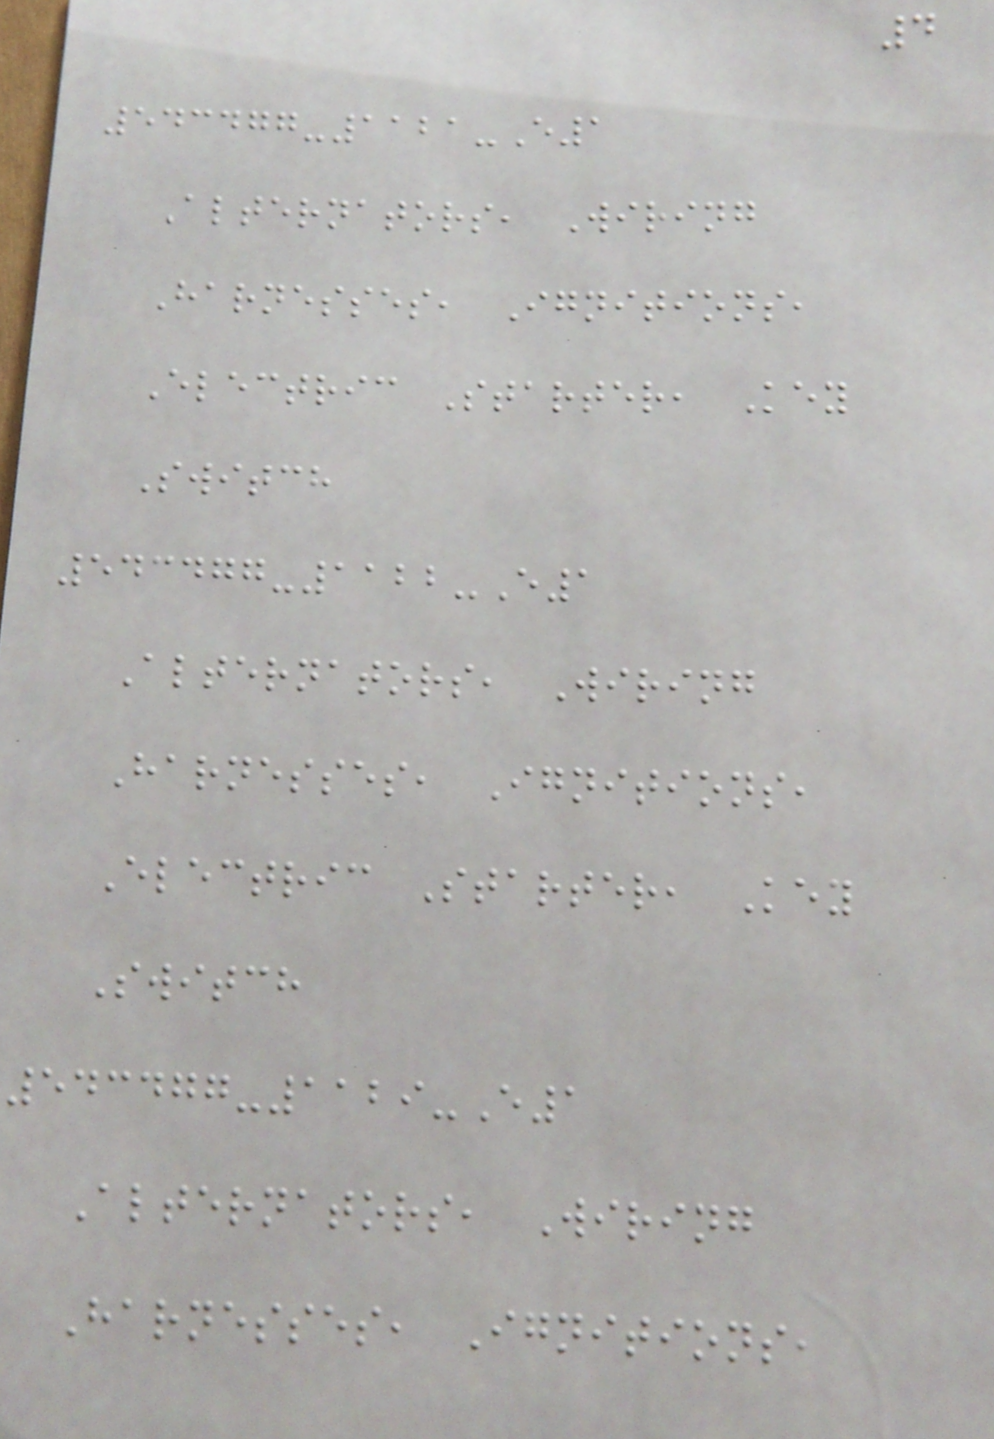4
543477-1121-E1
Alternators, Wiring
Harnesses, Ignitions,
Electric Starter, Key
Switch
543477-1122-E1
Alternators, Wiring
Harnesses, Ignitions,
Electric Starter, Key
Switch
543477-1129-E1
Alternators, Wiring
Harnesses, Ignitions,
